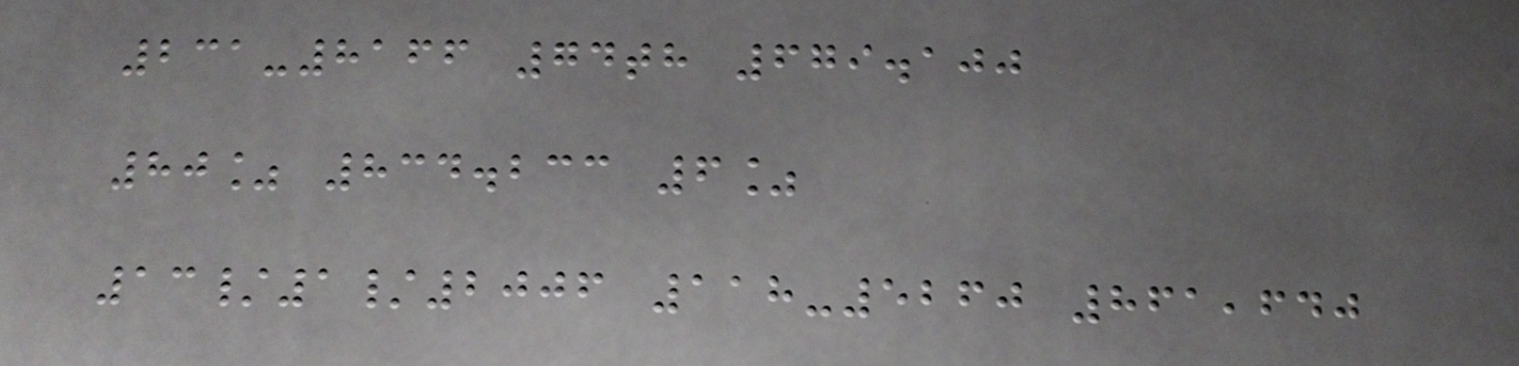231-8166 74th 679.100
80% 834.233 6%
13/1/2006 118-5260 861,640
